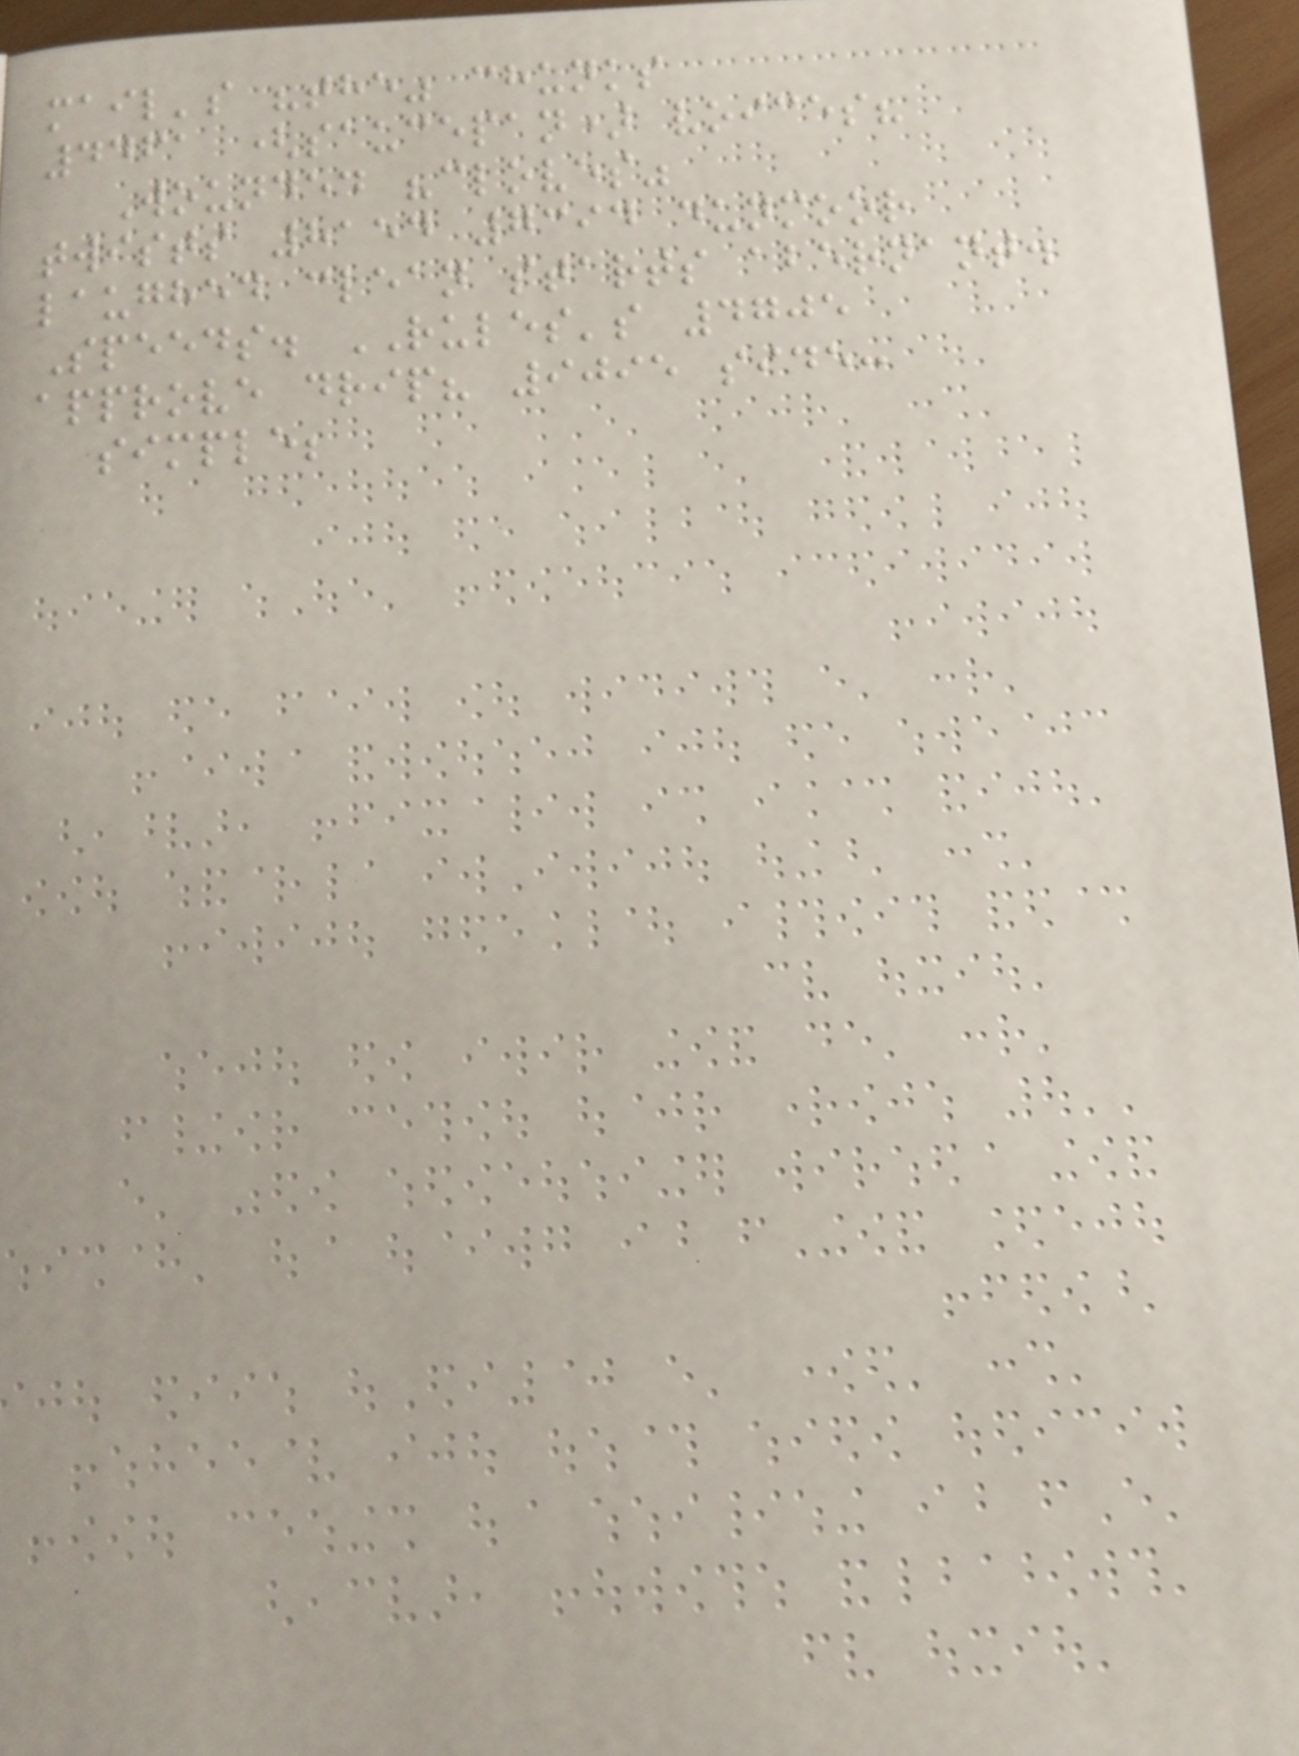mail's "the" chunks
4461 (saucepan) voices?
Wounded "cloves"
twists 8154 7394 dunmoor
laughed clean starts abernant.
Speeds. RULES's 4705
approve drip? 9095 side:
simple;
